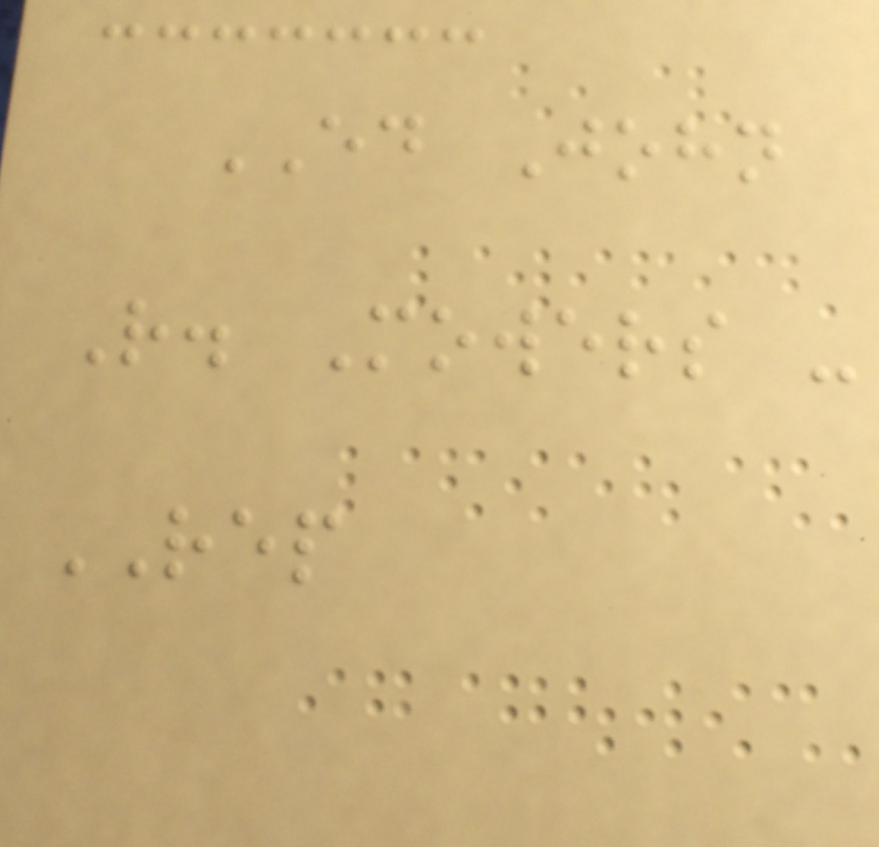ED John
R. Mowers -
REP
